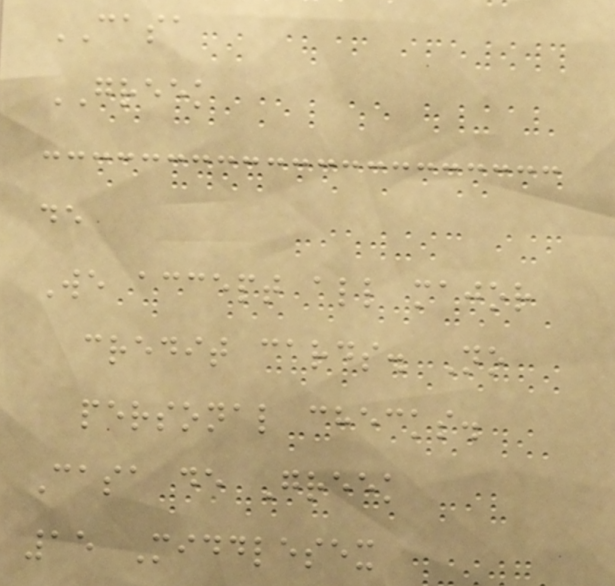CASA
GREEK
de
We accept all major
credit cards. No
personal checks.
Casa de Greek
15 Middlesex
